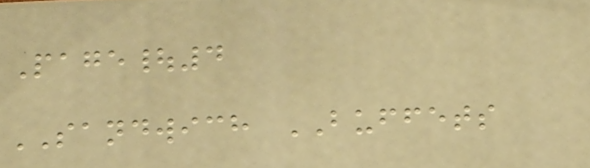Page|4
SANDWICH BUFFETS
